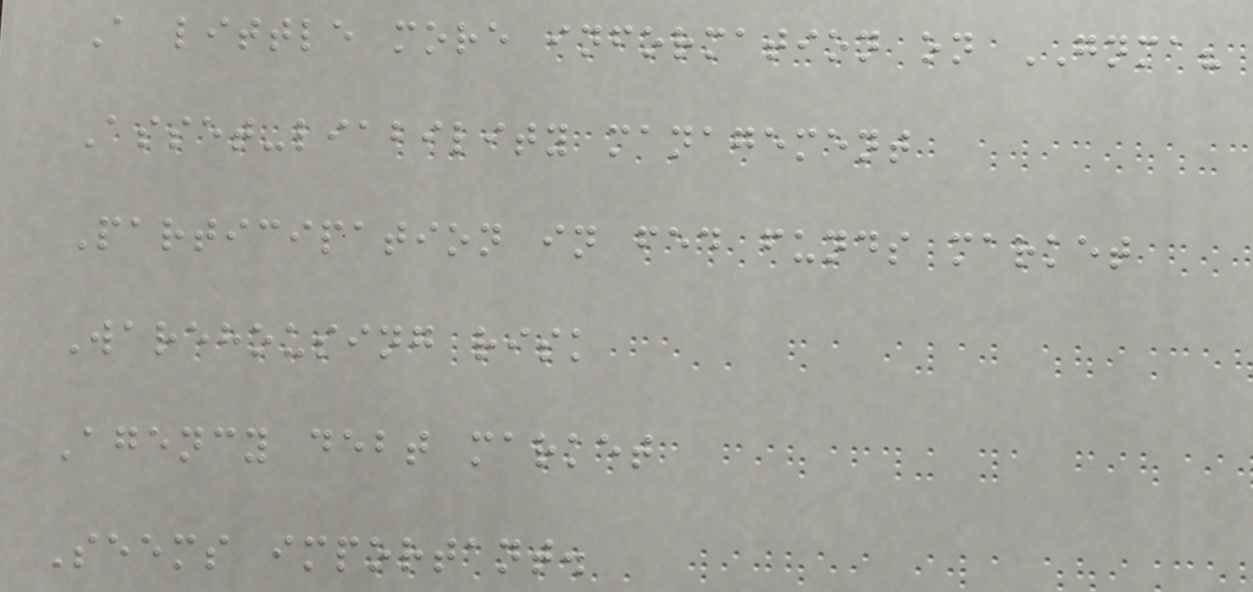A little more information on GNMA?
Asset-liability management
Participation in fed funds market
Warehousing risk
Agency debt market
Seems important.
